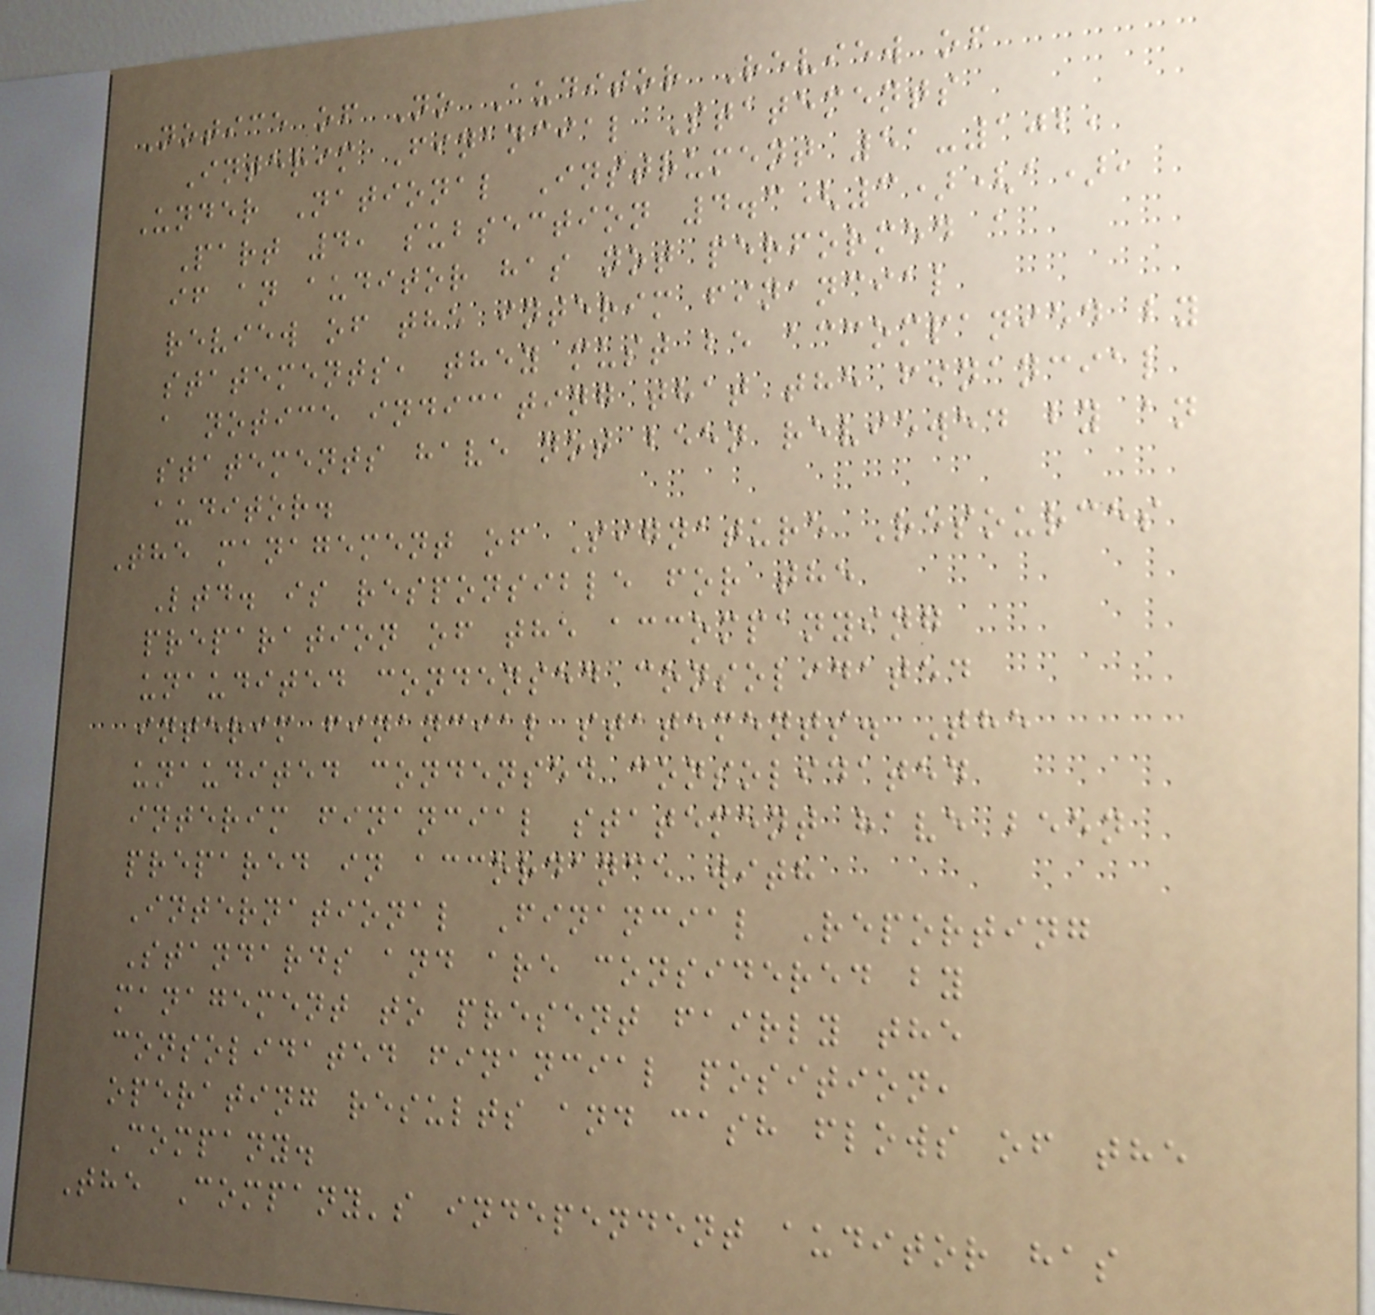Notice of No Auditor Review of
Interim Financial Statements
Under National Instrument 51-102,
Part 4, subsection 4.3(3)(a),
if an auditor has not performed a
review of the interim financial
statements, they must be accompanied by
a notice indicating that the financial
statements have not been reviewed by an
auditor.
The management of Signature Resources
Ltd. is responsible for the
preparation of the accompanying
unaudited condensed consolidated
interim financial statements. The
unaudited condensed consolidated
interim financial statement have been
prepared in accordance with
International Financial Reporting
Standards and are considered by
management to present fairly the
consolidated financial position,
operating results and cash flows of the
Company.
The Company's independent auditor has
